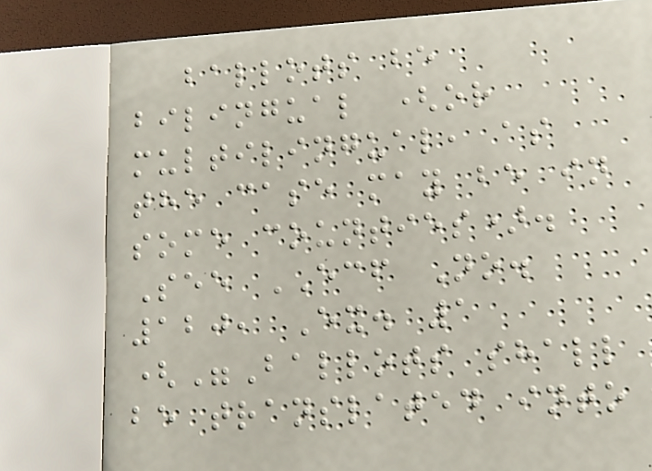ballots be
bilingual (or
multilingual, as
the case may be in
some counties).
See ECF No.
120, Ex. 1
("Ballots shall
be translated into
